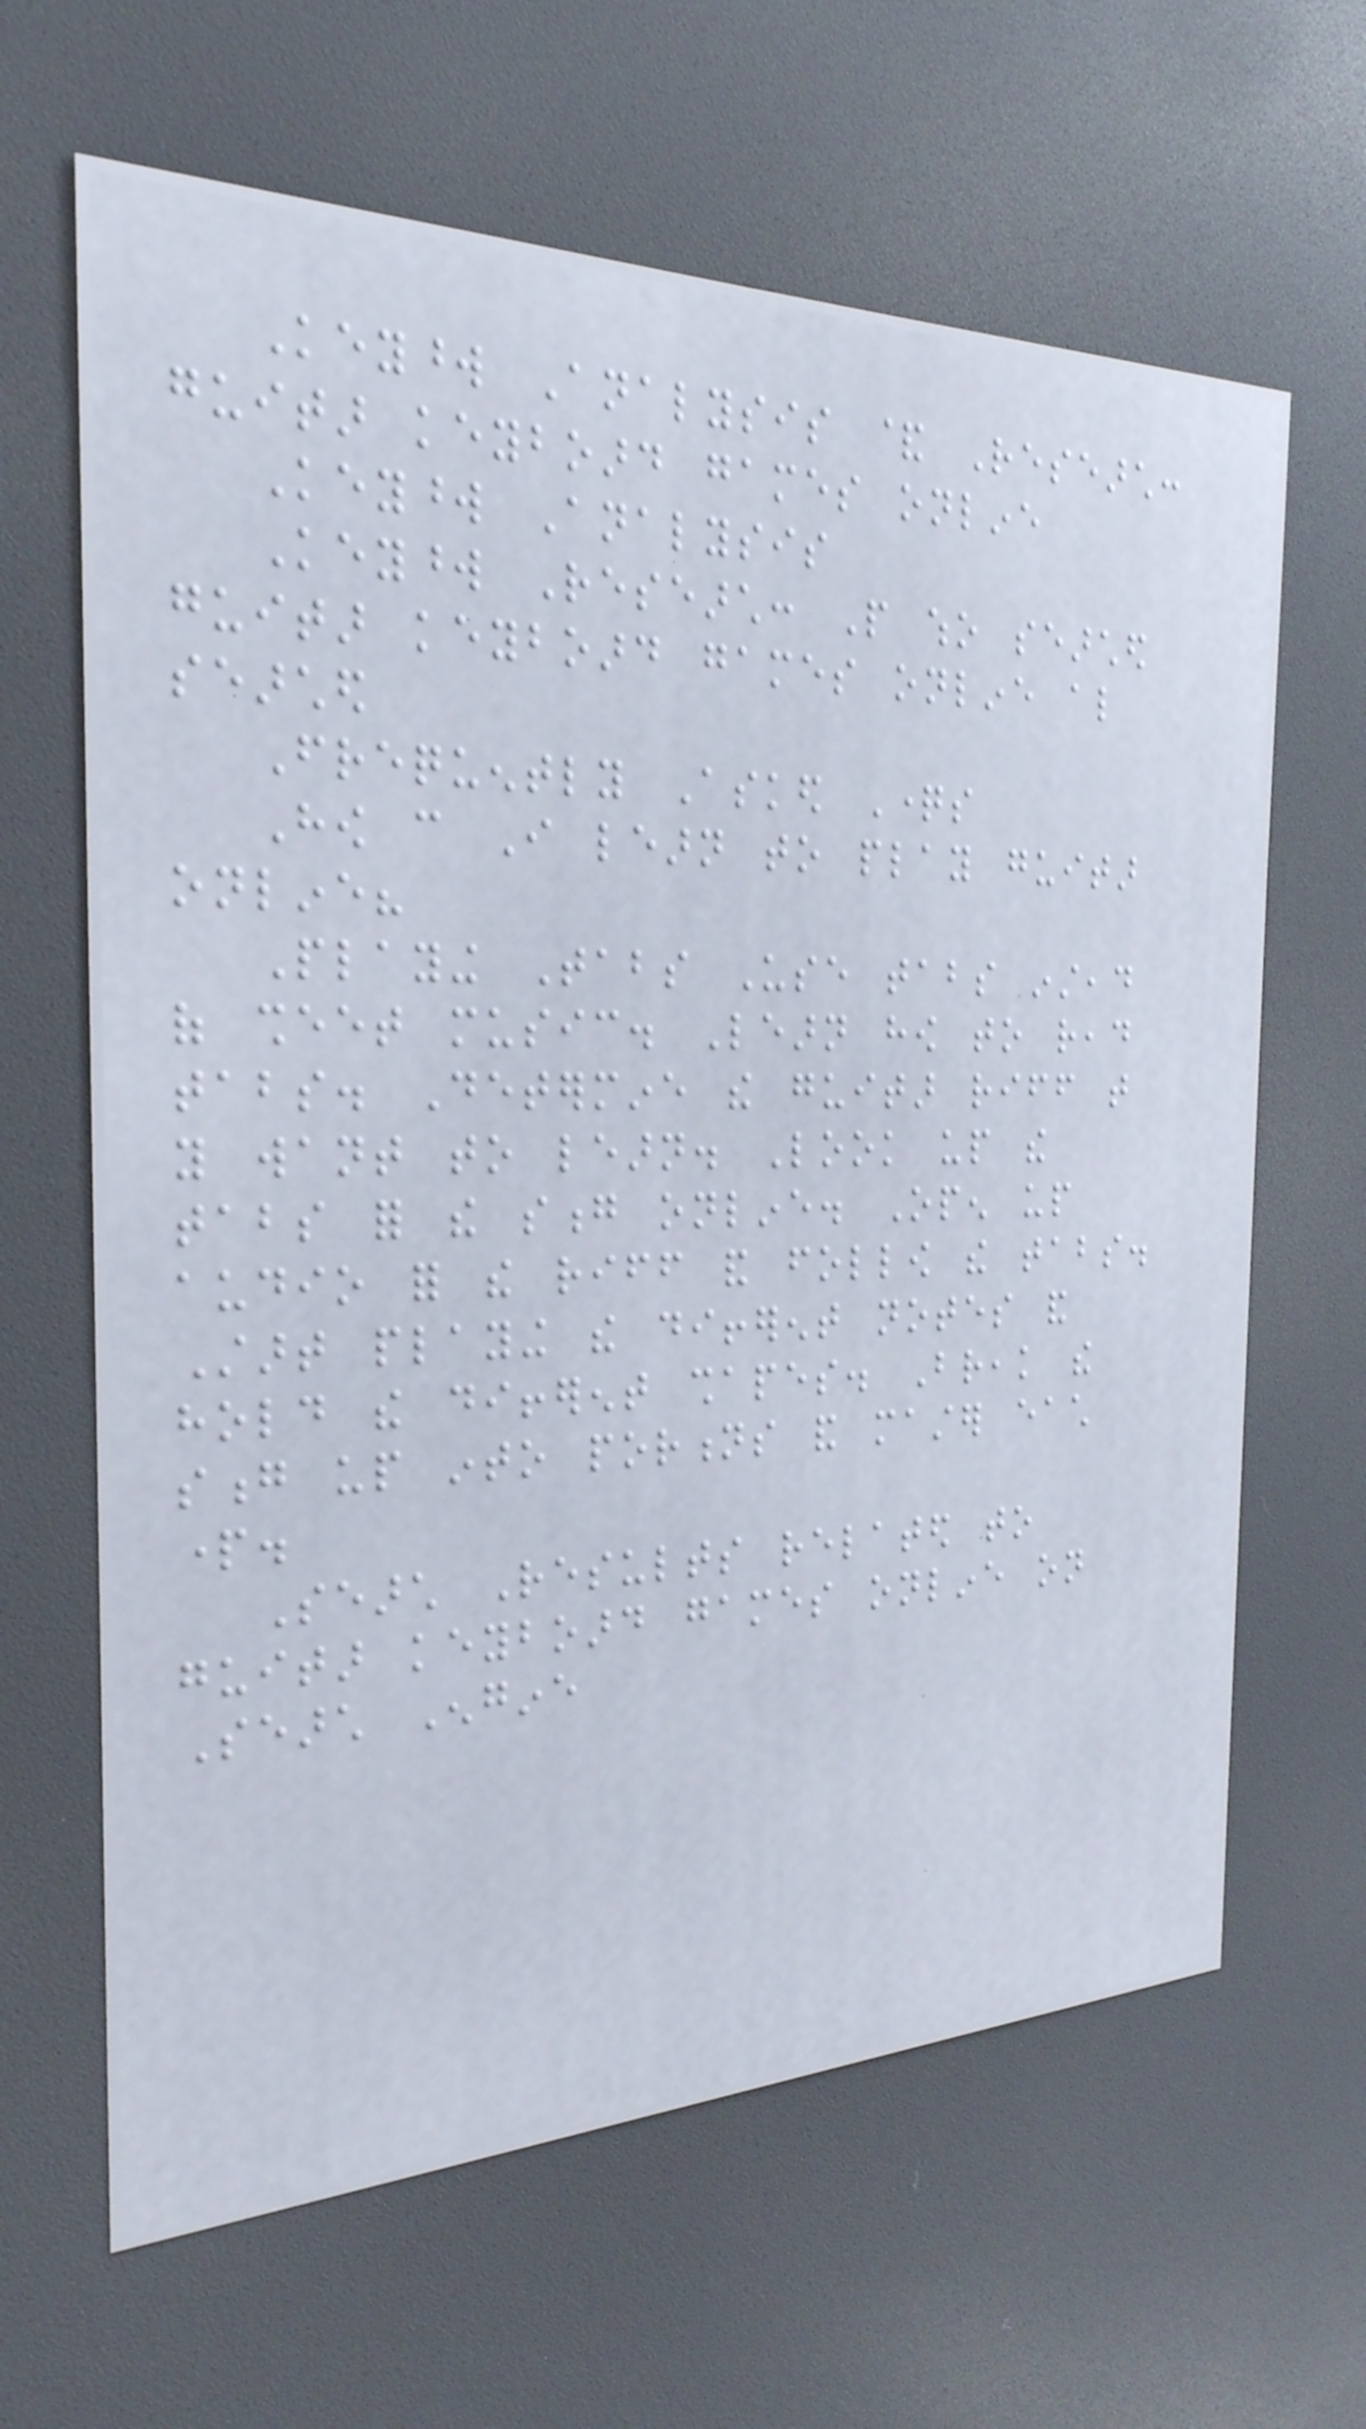Keyword Analysis & Research:
guitar keyboard games online
Keyword Analysis
Keyword Research: People who searched
guitar keyboard games online also
searched
Frequently Asked Questions
How can I learn to play guitar
online?
Playing Tabs Use tabs instead
of sheet music. Learn how to read
tabs. Determine the guitar riff that
you want to learn. Look up the
tabs for the song online. Open up
audio for the riff and follow the tabs.
Start playing the different notes and
hold the different shapes. Break the
song up into portions and master each
part.
Search Results related to
guitar keyboard games online on
Search Engine
